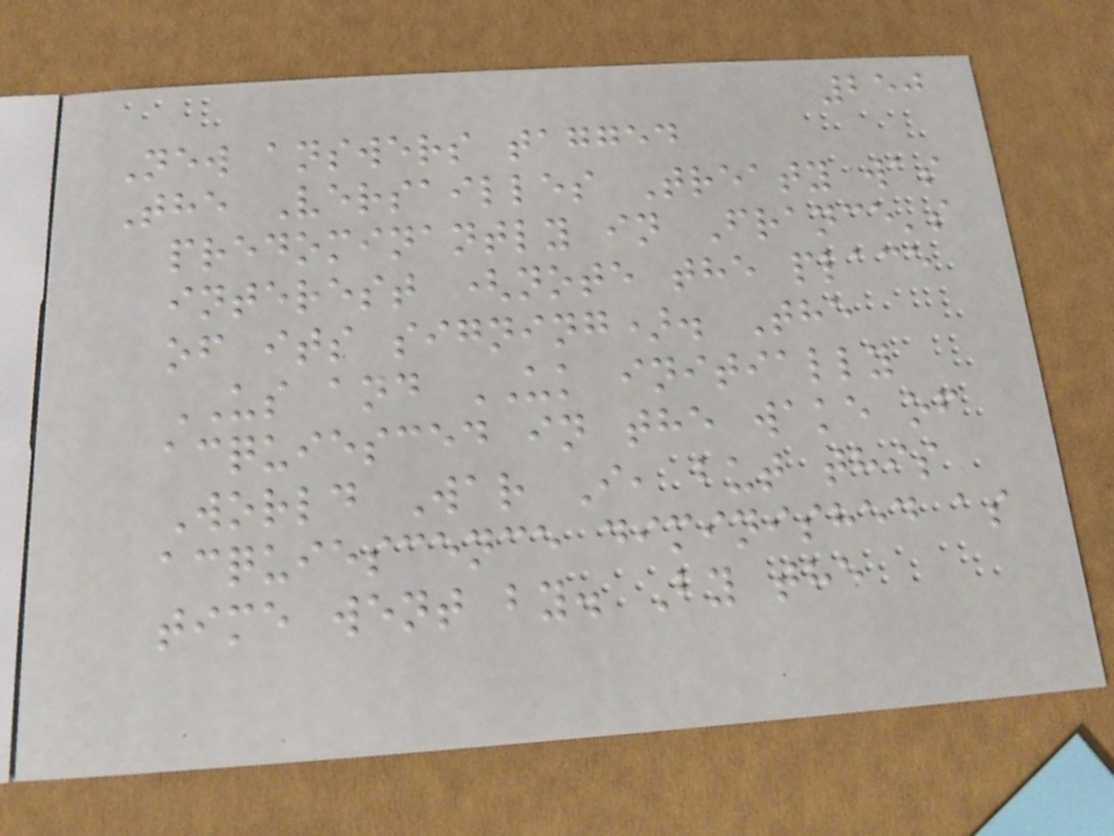250
New answers tagged
The Versailles Treaty was
predominantly in France's
interest (note the place
of its signing). The
US and UK initially
acquiesced in the wake of
World War I, but this
acquiescence diminished as
time went by. By the
